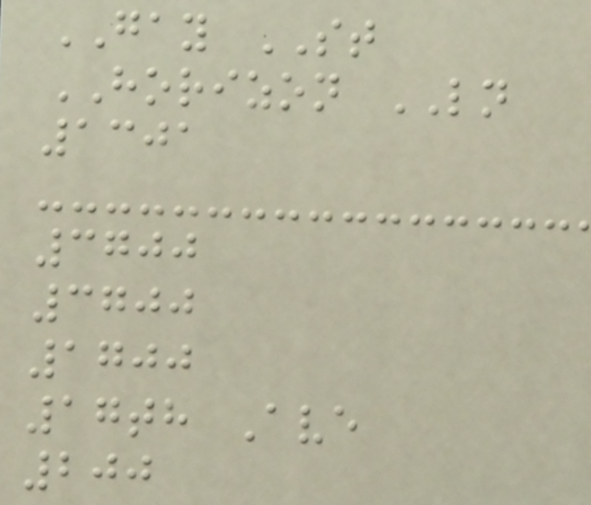GAY ST
HORIZON LN
1301
3700
3700
1700
17th Ave
200
